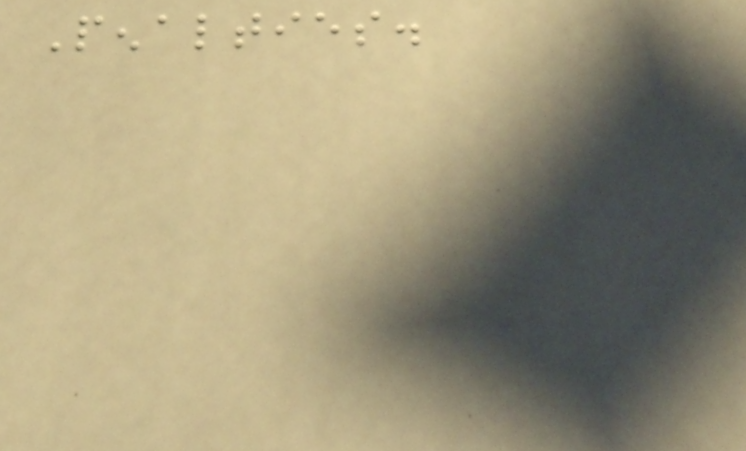Penalties.
